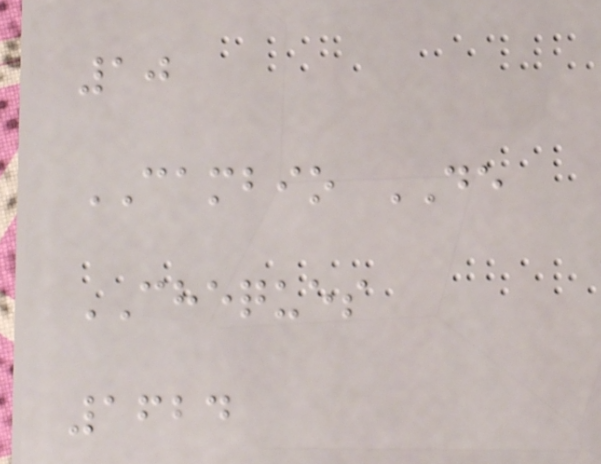10
CAMBIO DE
CHEQUES
1624
